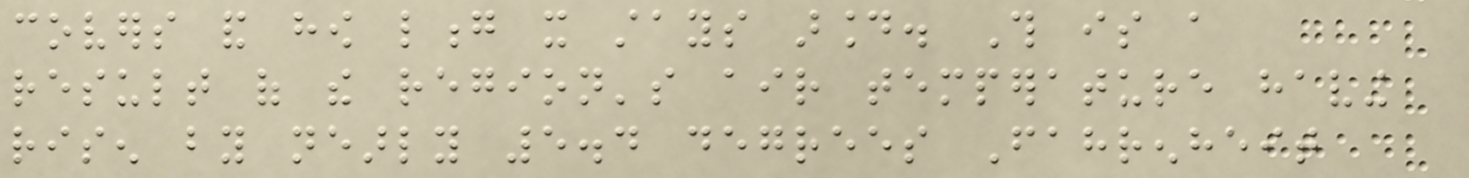covers and how long it stays around. This is a
result of the region's air temperature having
risen by nearly 5.4 degrees Fahrenheit
